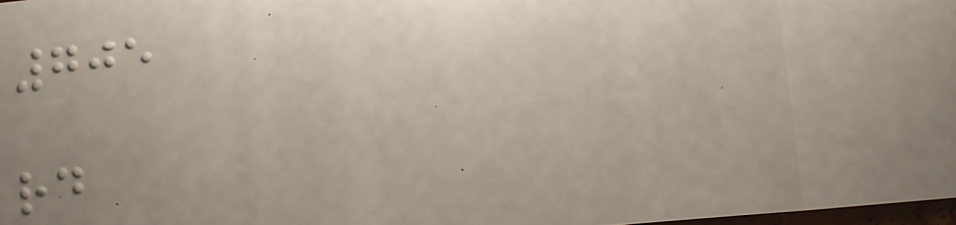705
rd
